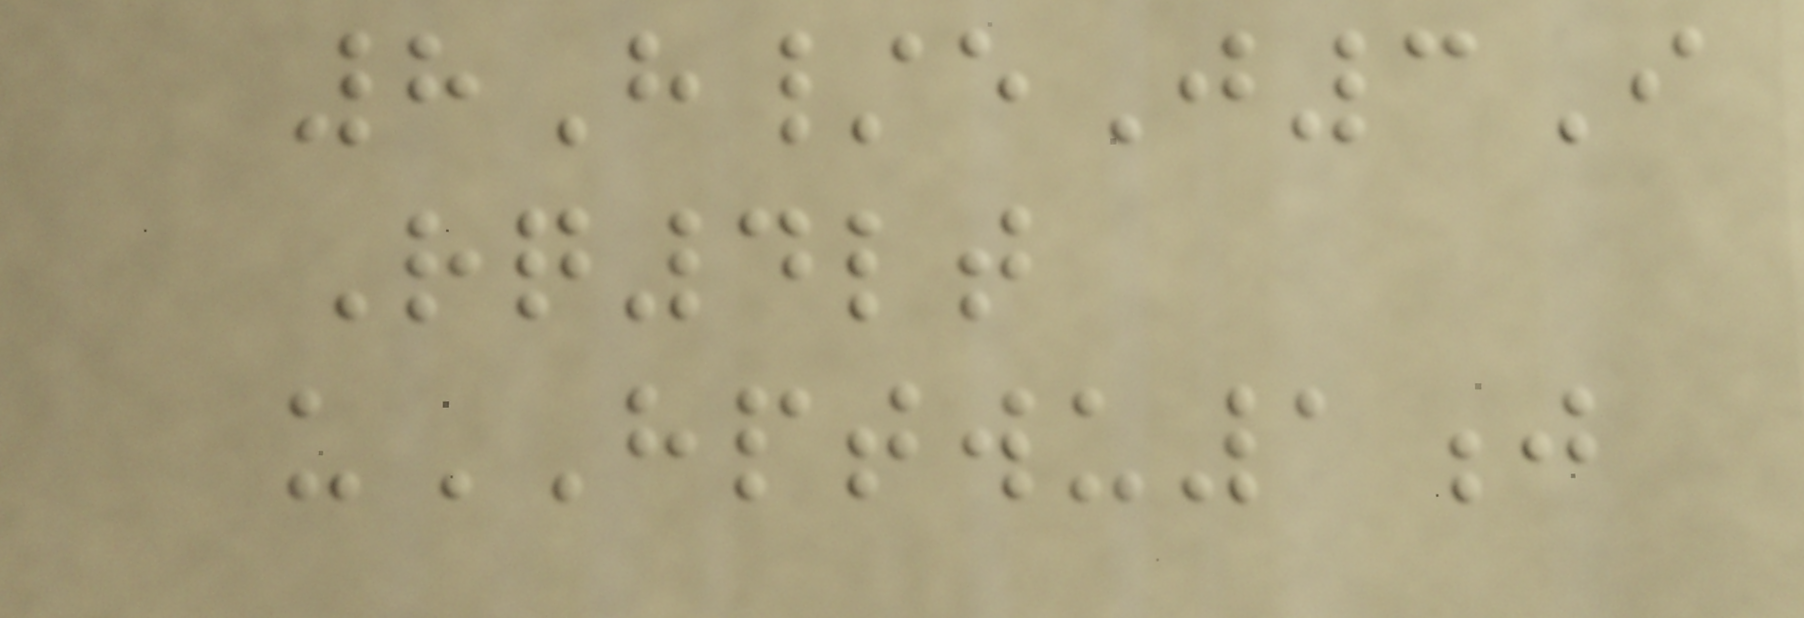8H/eJ3I
Rq4lt
uHPTWU1j
